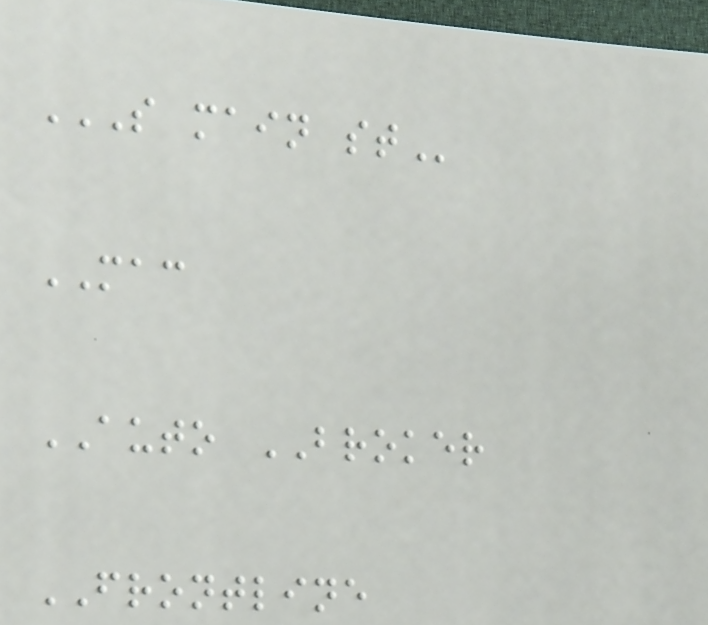S MAIN ST
MAC
AUTO BROKER
FRONTLINE
